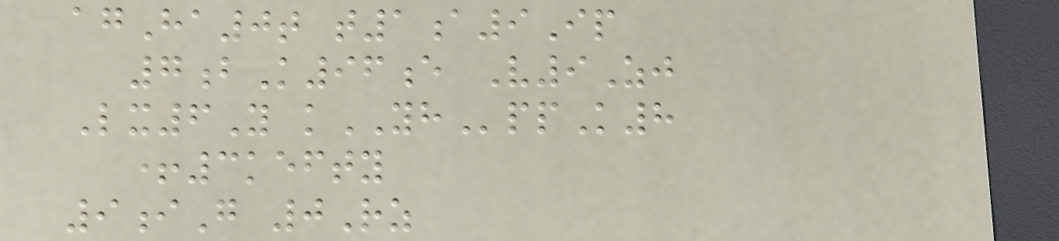agHa0t t1a9Ip
7bK96e V9Zj
Lx6Y kYHppK8
+3kefty
9iG 0Rz
